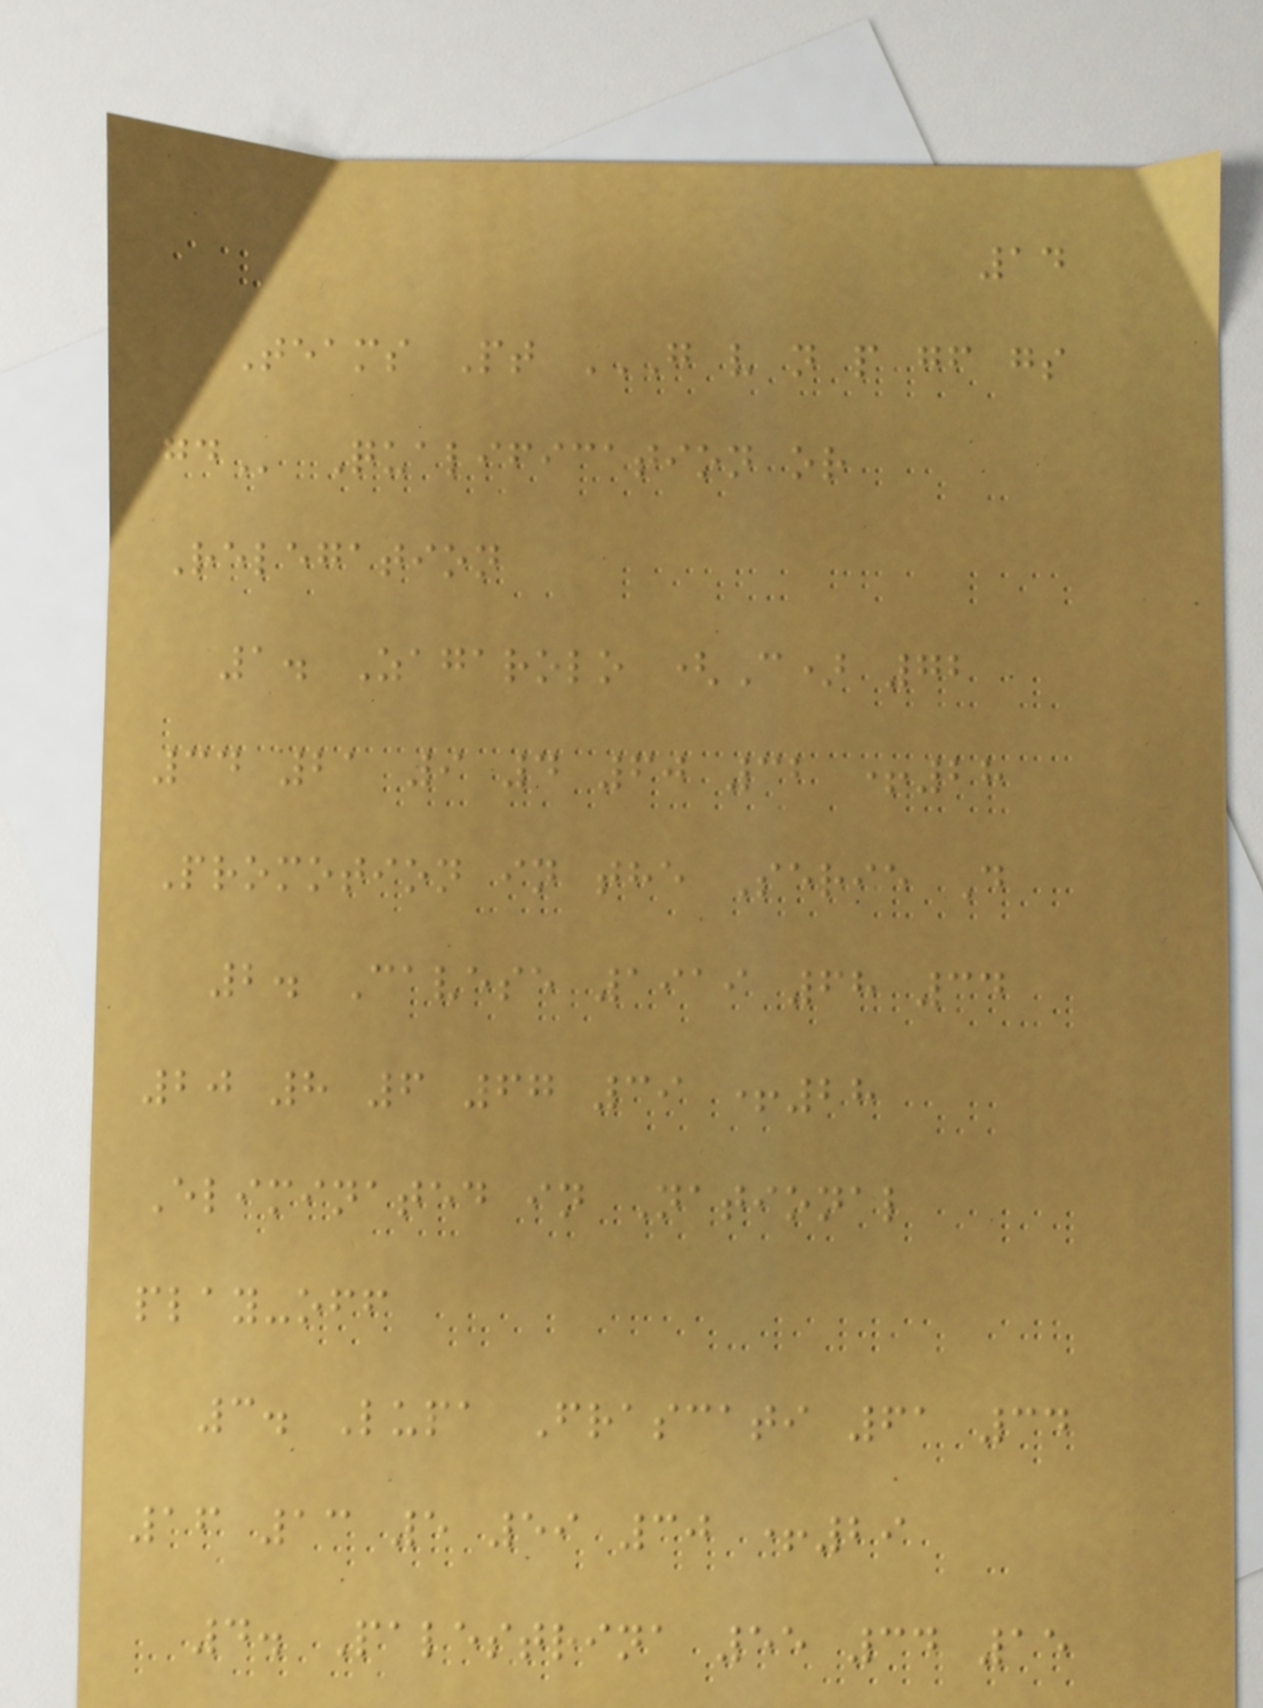14
Teams Pt G V N P GF GS
GD Qualification or
Relegation
1. Zagarolo (C) 72
34 21 9 4 60 32 +28
Promotion in the Serie D
2. Cavese 1919 68 34
20 8 6 67 39 +28
Eliminated in National
play-off
3. Lupa Frascati 61 34
16 13 5 59 30 +29
4. Palestrina 55 34 15
